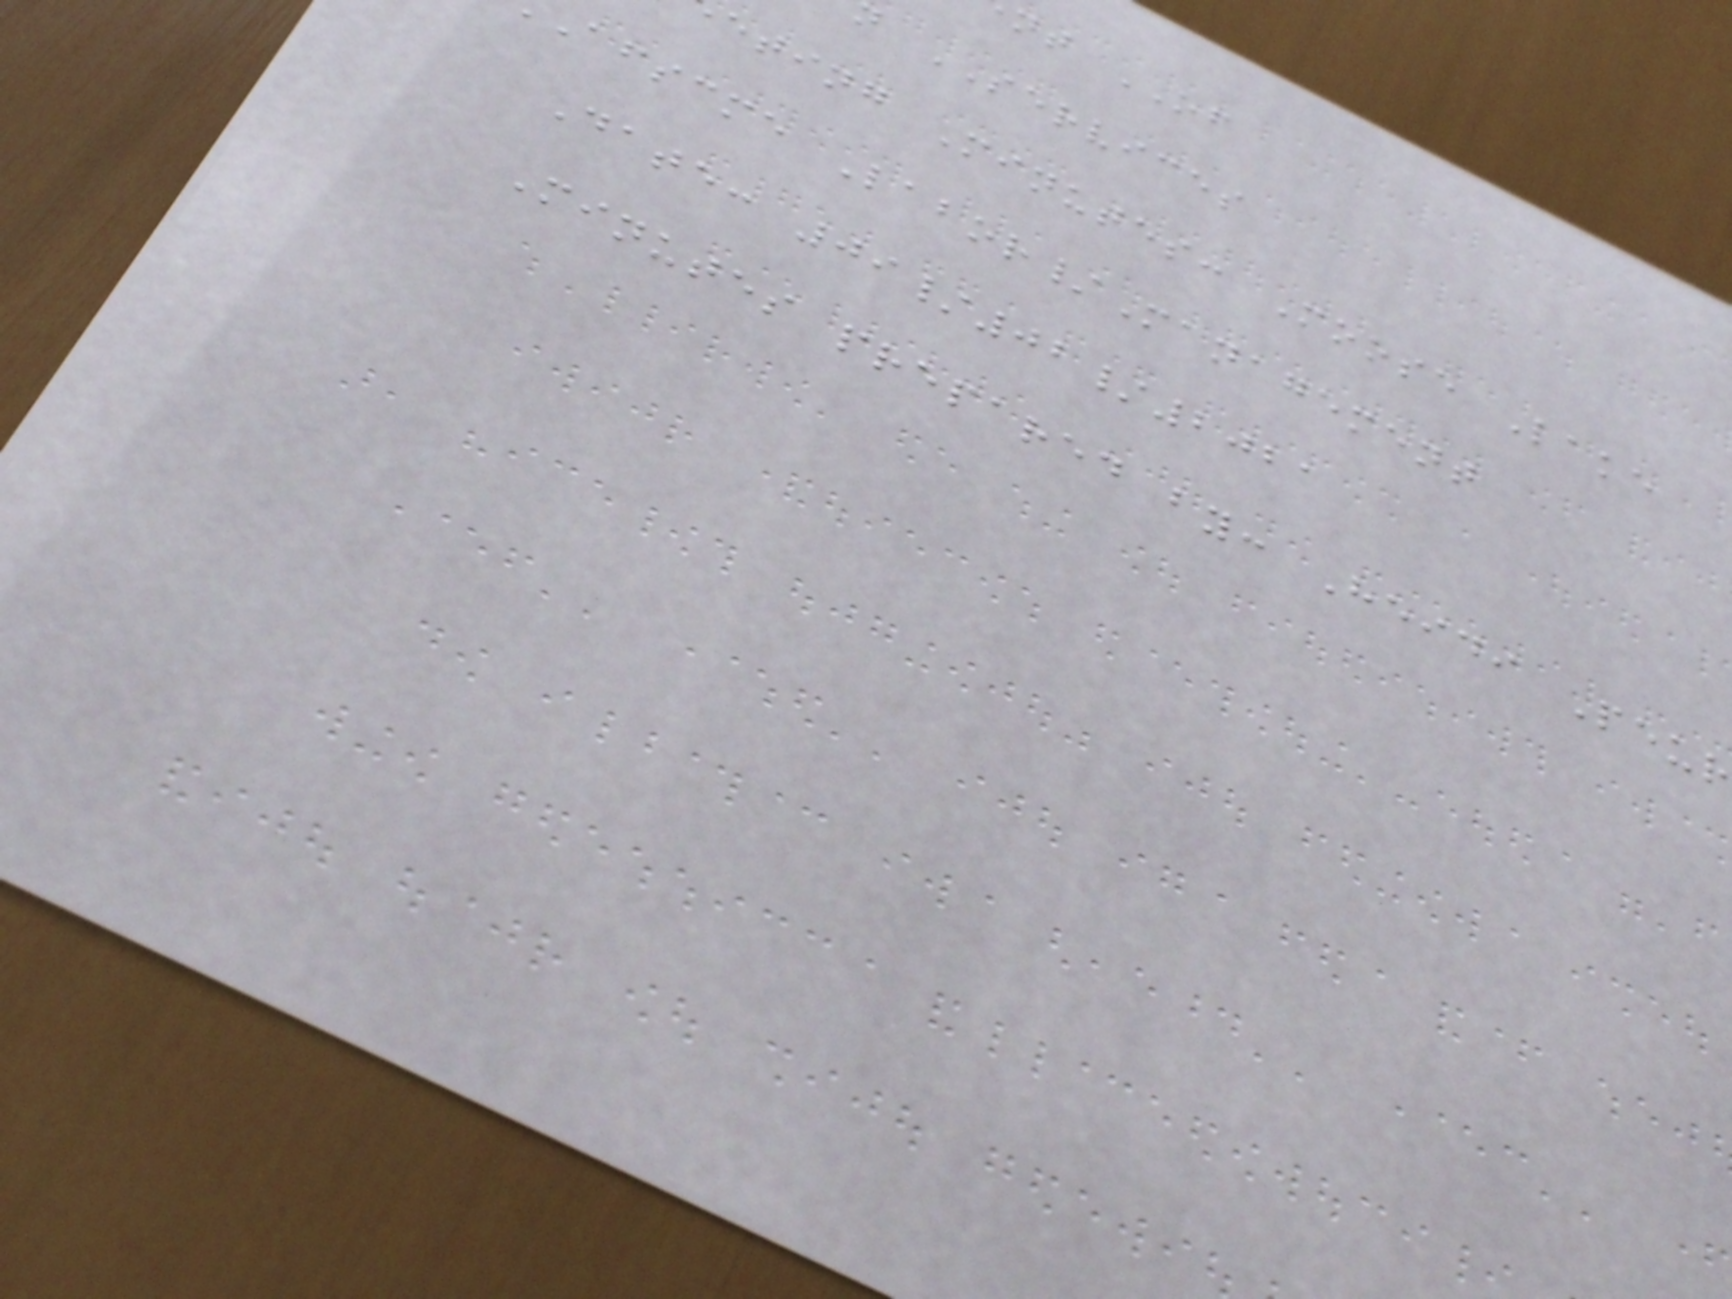nt OF
n SERVICES
eting Minutes: Moose Lake
afscme Labor/Management
Date: 09/02/2021
Minutes prepared by: Heidi Peur
